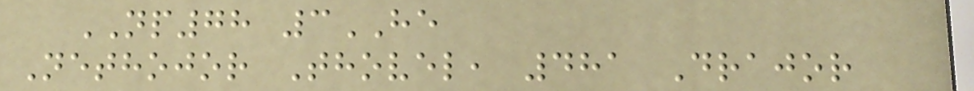NP78 3HE
Nethojor Thovel, 481 Drajor
